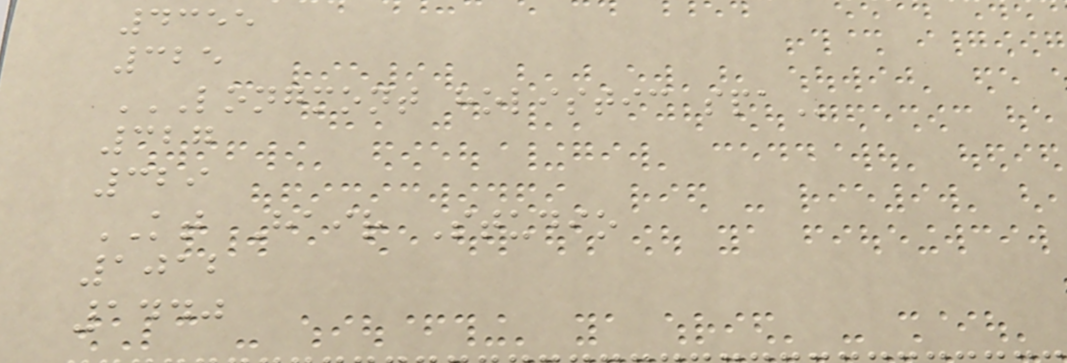4355
325
LONGMONT HOLISTIC SPA
327
329
KT Hair Studio
1012
1440
